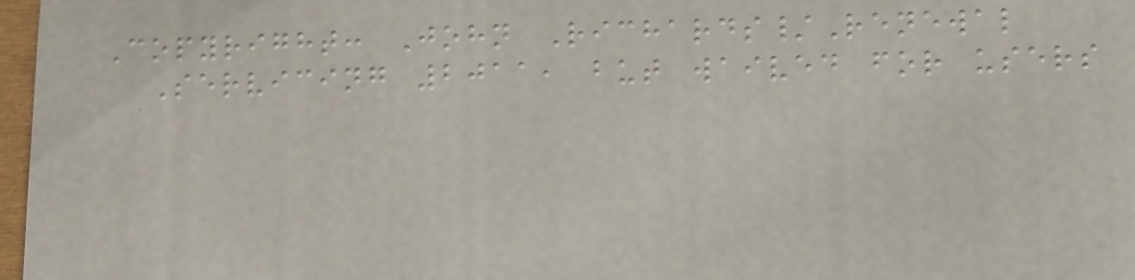Copyright: John Richards/Renewal
Servicing 2011, but waived for users
